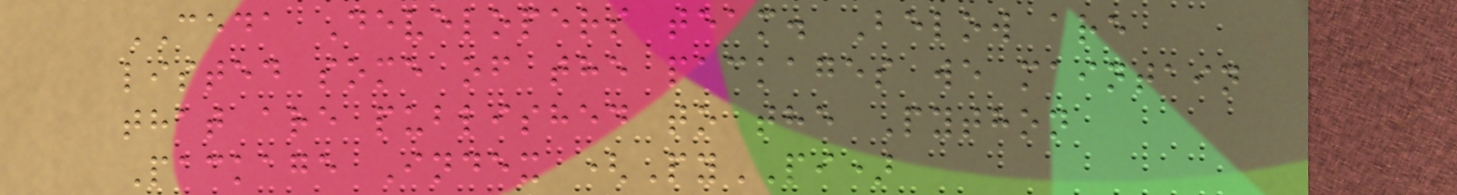CEDA Developers team. Below are
listed some of the packages we maintain
that are published to the Python
Package Index (PyPI)
